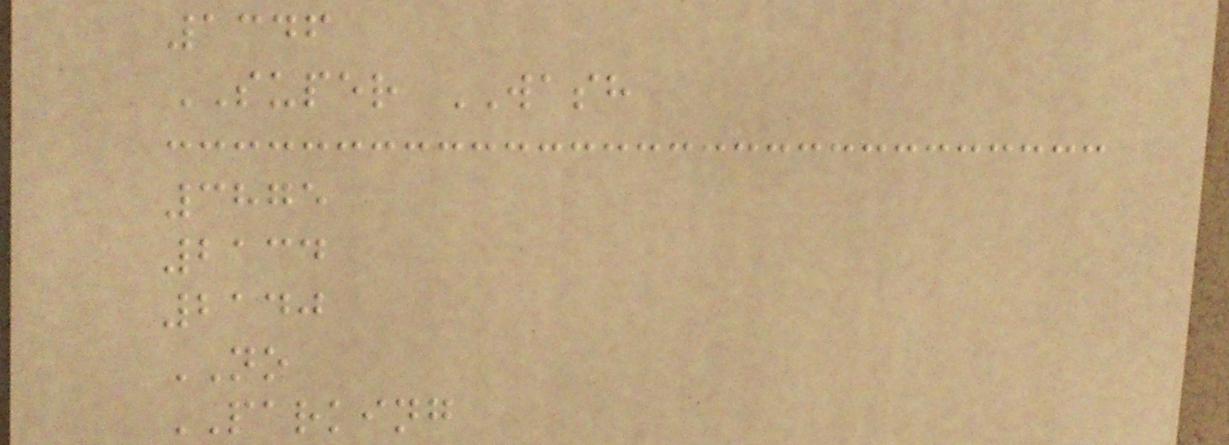1346
SUPER WASH
3875
2134
2140
NO
PARKING
